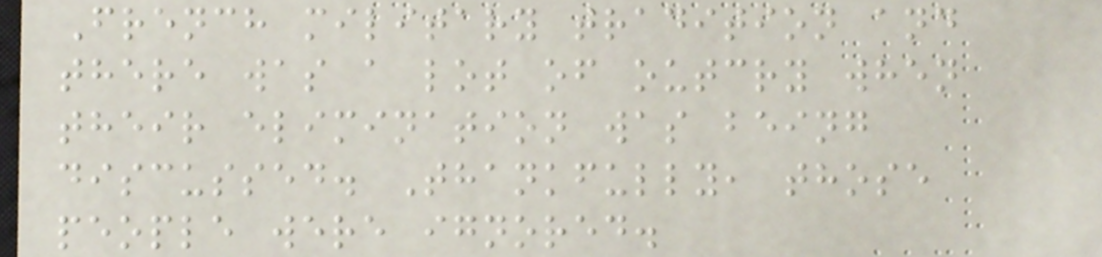French military tradition and
there was a lot of outcry when
their elimination was being
discussed. Thankfully, those
people were ignored.
